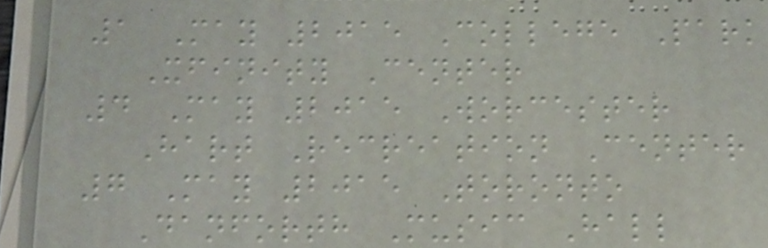1 May 2015 College Park
Xfinity Center
4 May 2015 Worcester
Hart Recreation Center
7 May 2015 Toronto
Danforth Music Hall
